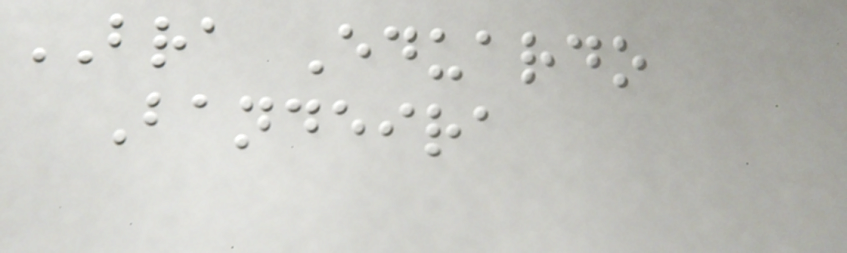BRA Eduardo
Bandeira
